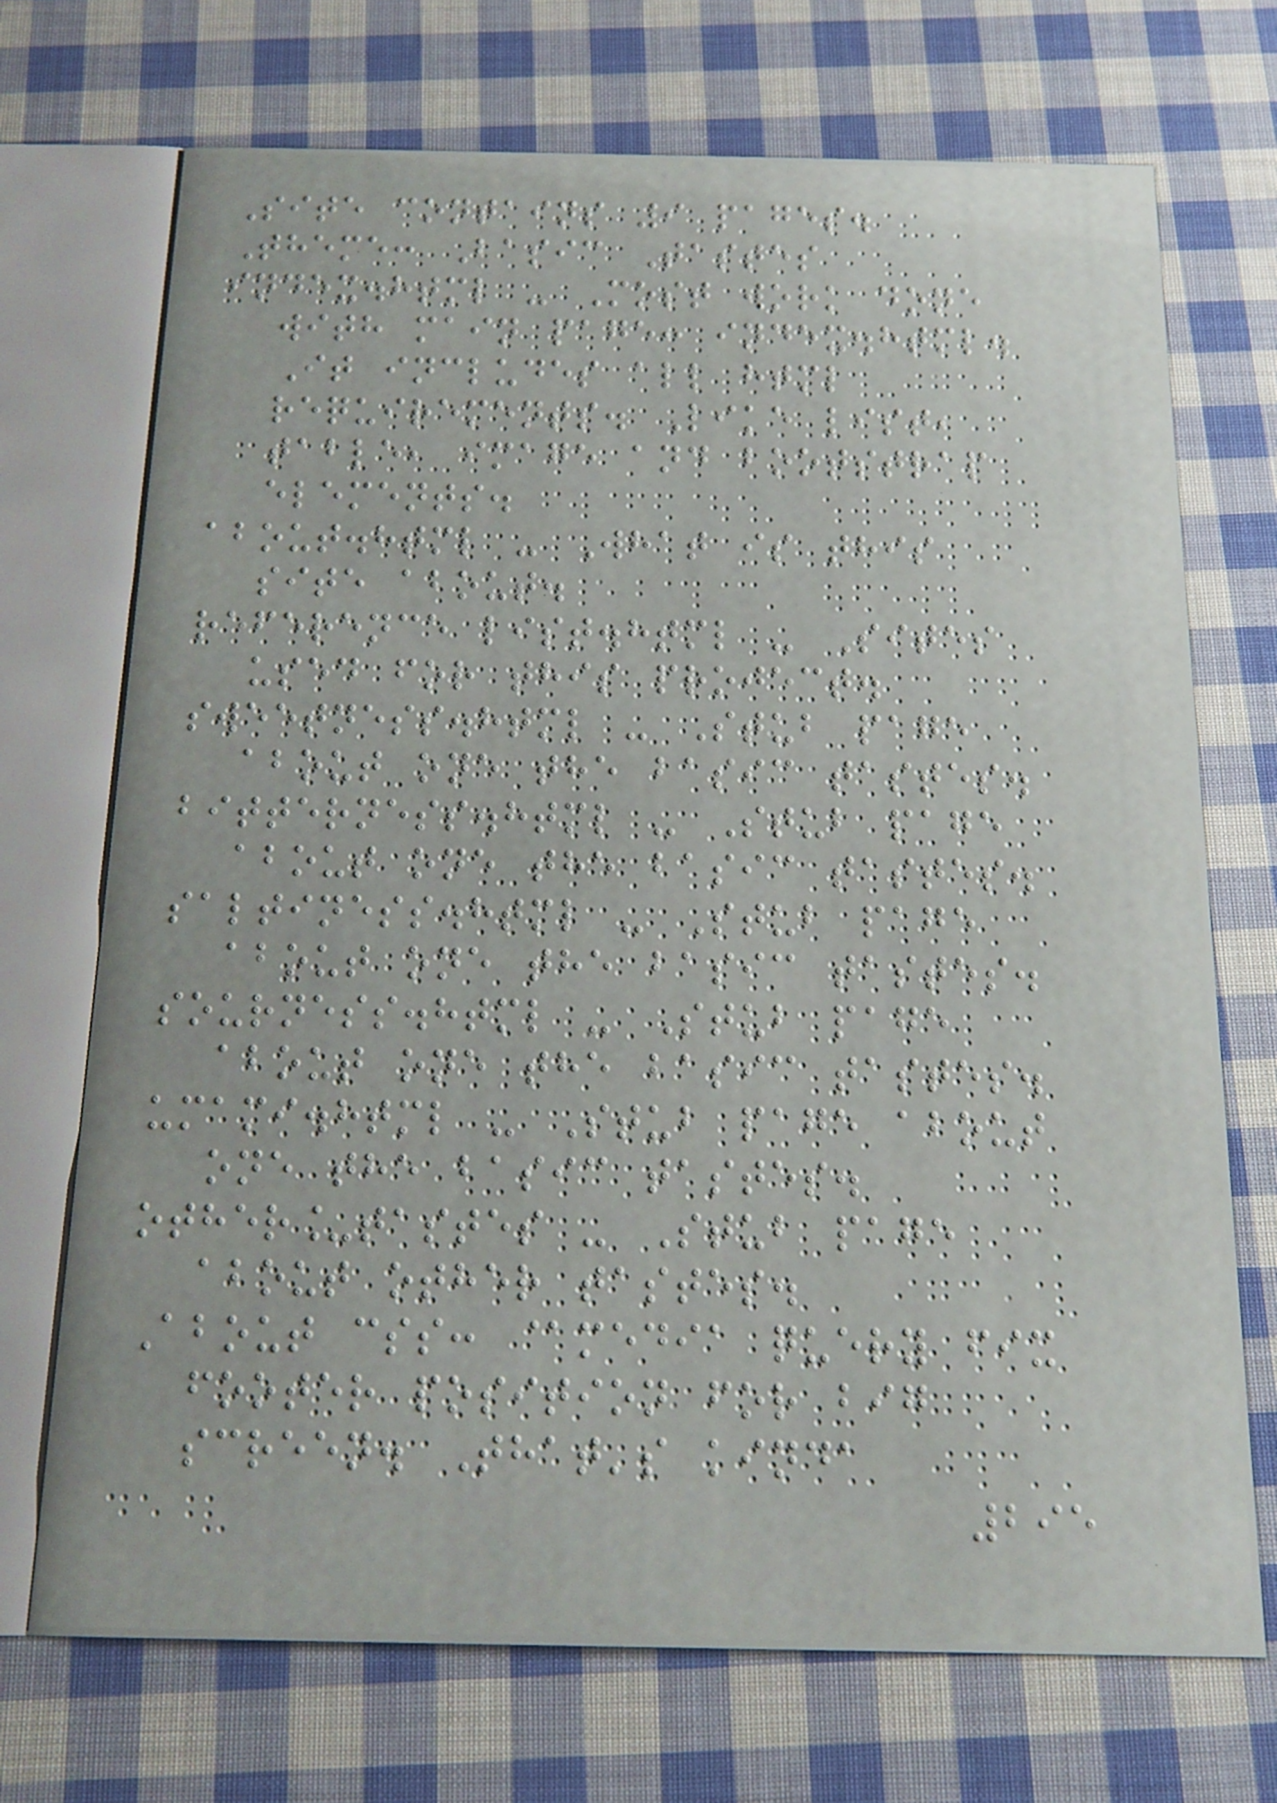Site contains 9 pages.
Theme: Basic Tastes
index.html - Most work done
with main page: index.html.
It includes all html
requirements. Like list,
table, image and bootstrap
elements.
about.html - What is this
site about.
reference list.html - Sites
used for this project.
sweetness.html - Stub page
about one the basic tastes.
bitterness.html - Stub page
about one the basic tastes.
saltiness.html - Stub page
about one the basic tastes.
sourness.html - Stub page
about one the basic tastes.
umami.html - Stub page about
one the basic tastes.
other_tastes - Stub page
about other tastes.
About css: @media query fix
footer position for big
screen. That's kinda
295
